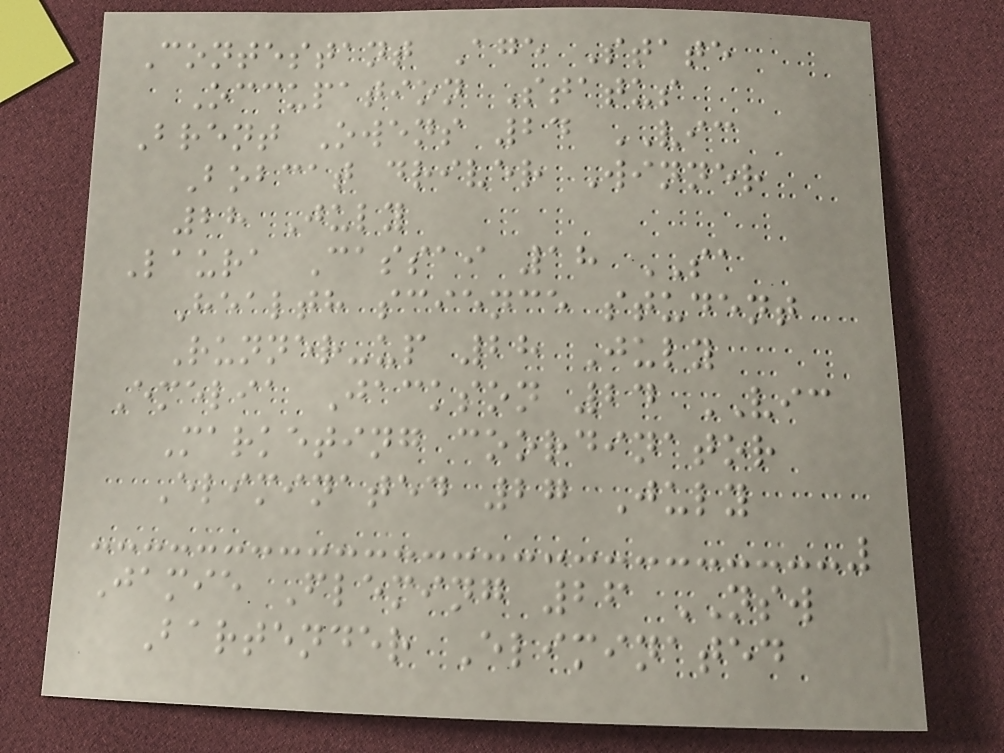Contestant Age State
Occupation Status
Brent Owens 24 VIC
Bobcat driver Winner
28 July
Laura Cassai 18 SA
Health science student
Runner-up 28 July
Emelia Jackson 24 VIC
Marketing coordinator
Eliminated 27 July
Jamie Fleming 26 NSW
Bartender Eliminated
